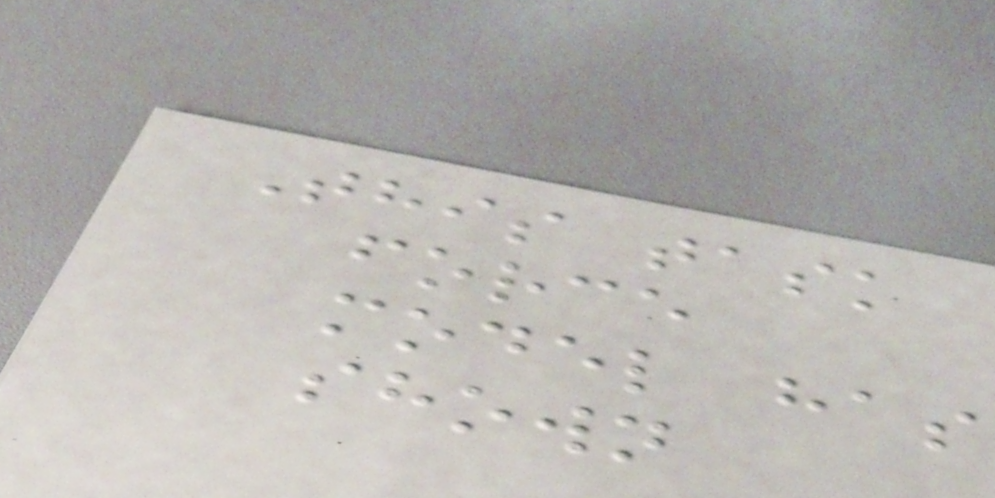This task
force
model has
shown
